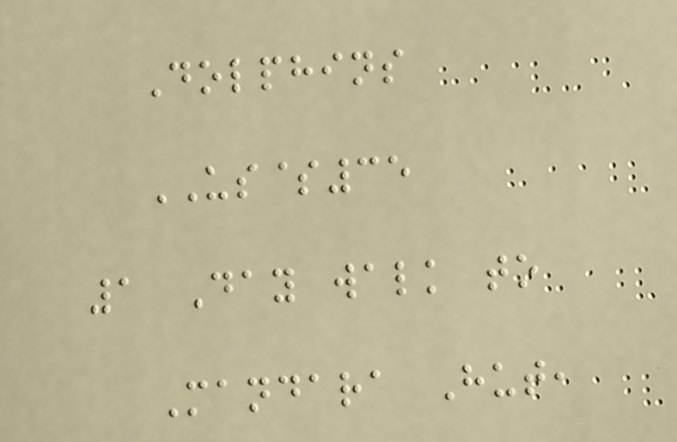Dolphins
US$35
1 Day walk to
Mandara Hut,
